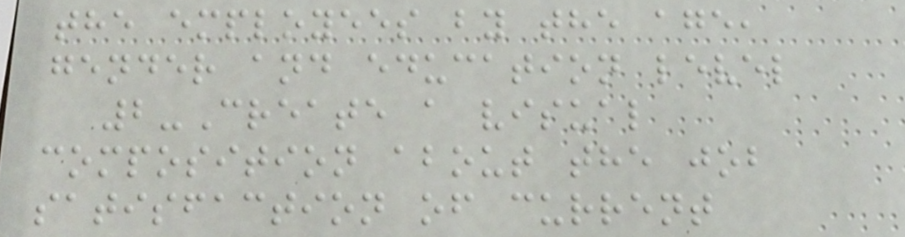the employees by the age,
gender and education level
2-Create a visual
composition about the job
satisfaction of current
